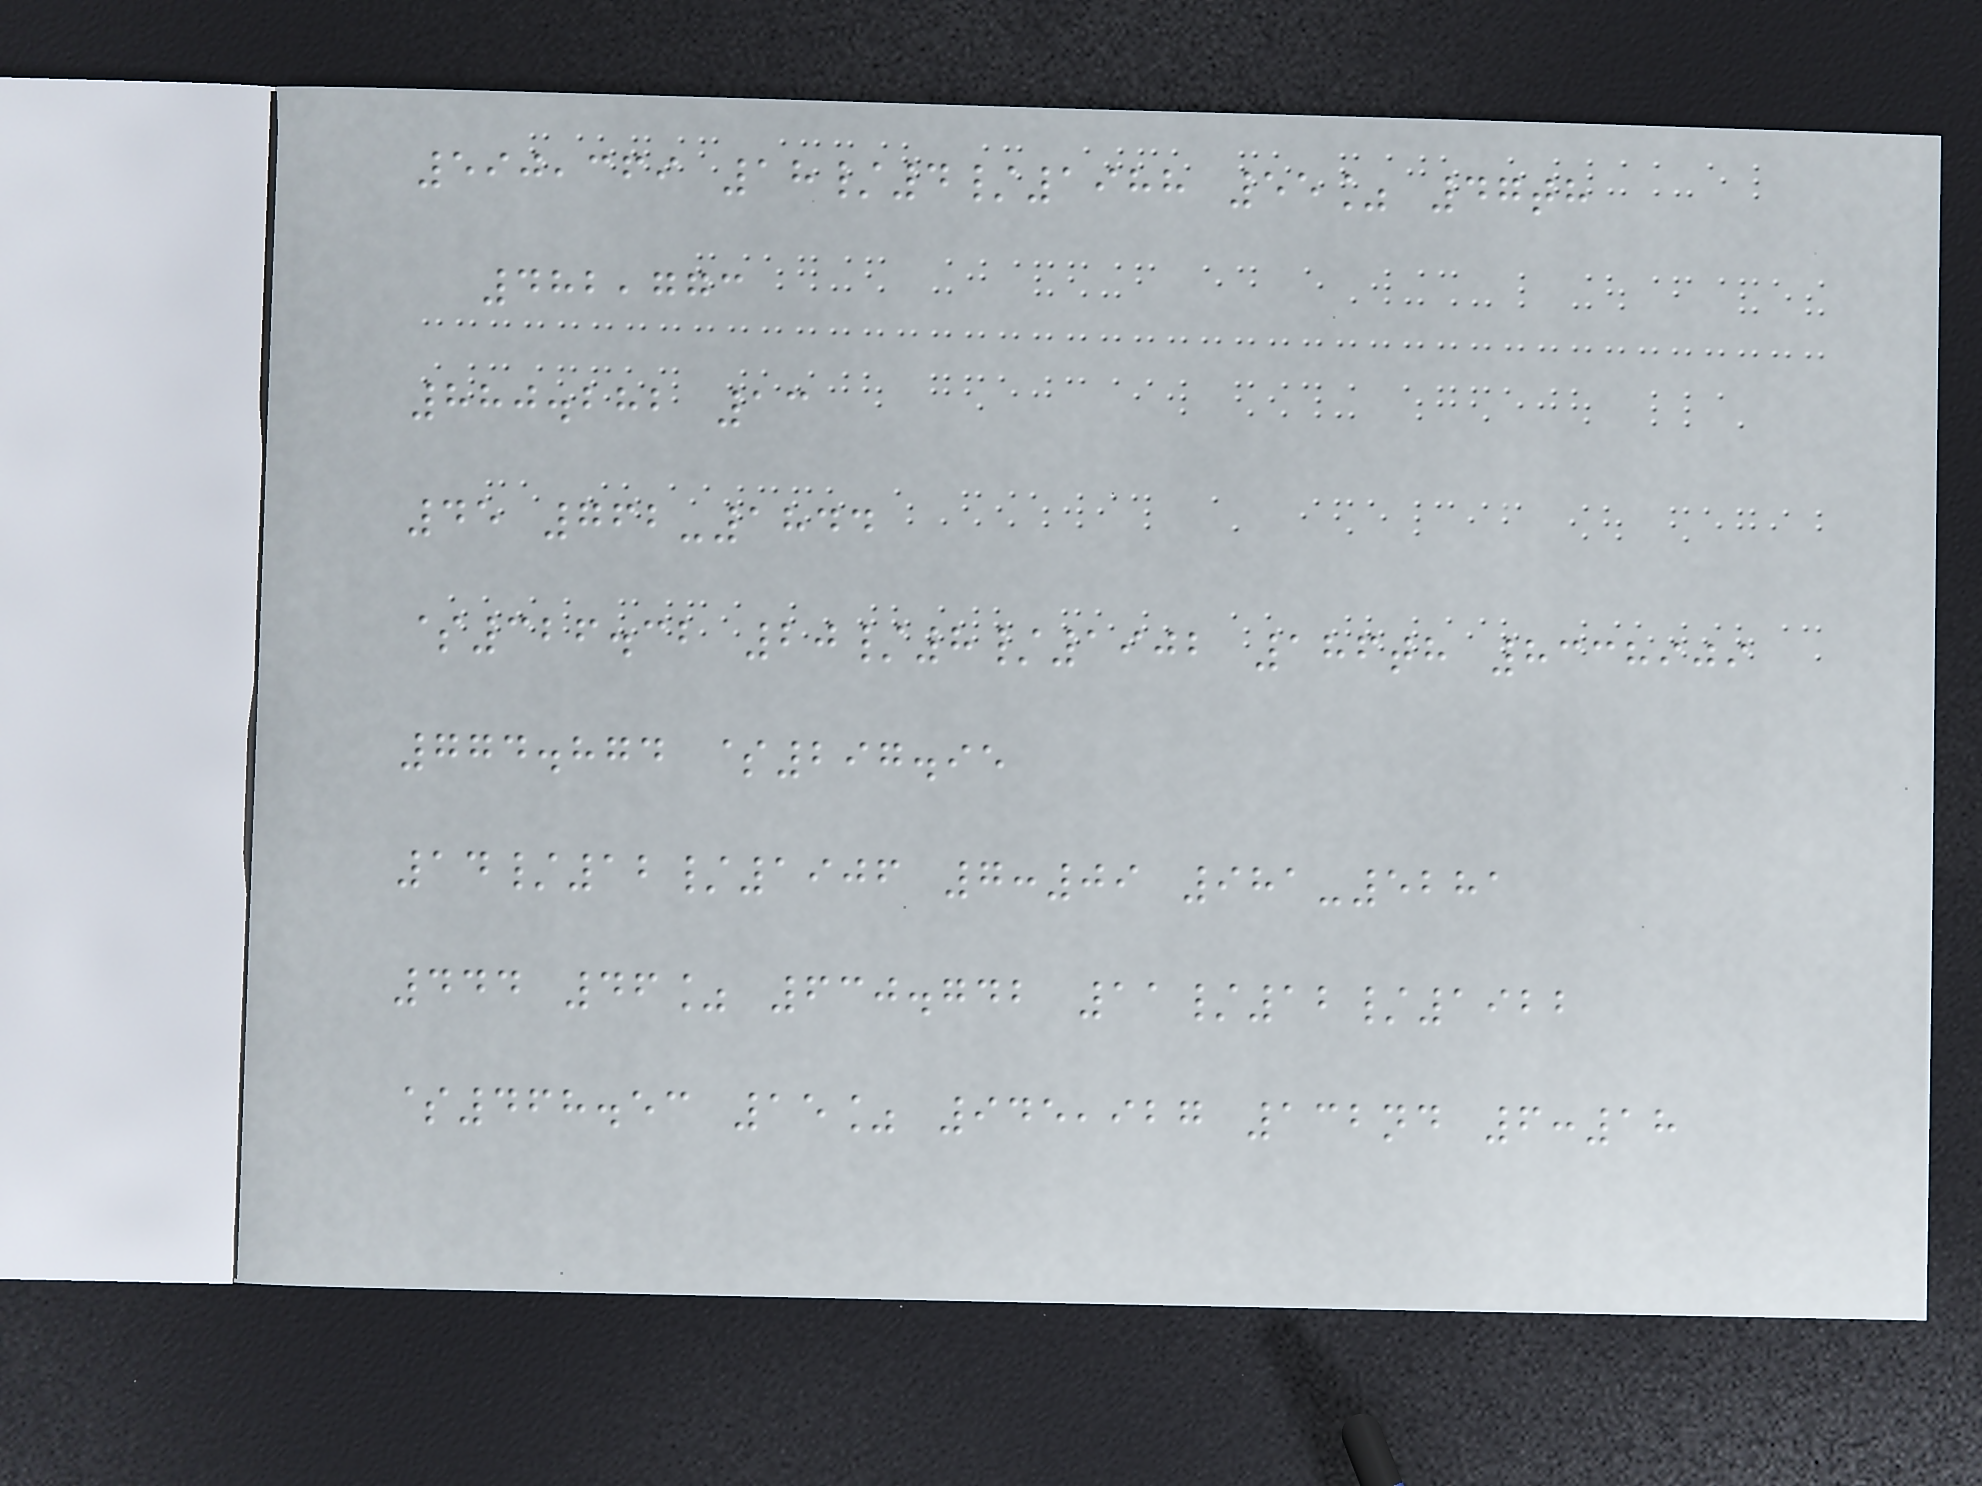590,369 18/4/1988 55% 47th
482,773
880.282 13
45 762-1844
$326.32 20/8/1902 186th 8338909
774.874 $297.95
14/12/1906 7:09 981-5281
444 46% 630.742 11/12/1922
$468.53 15% 945,927 132nd 6:18
